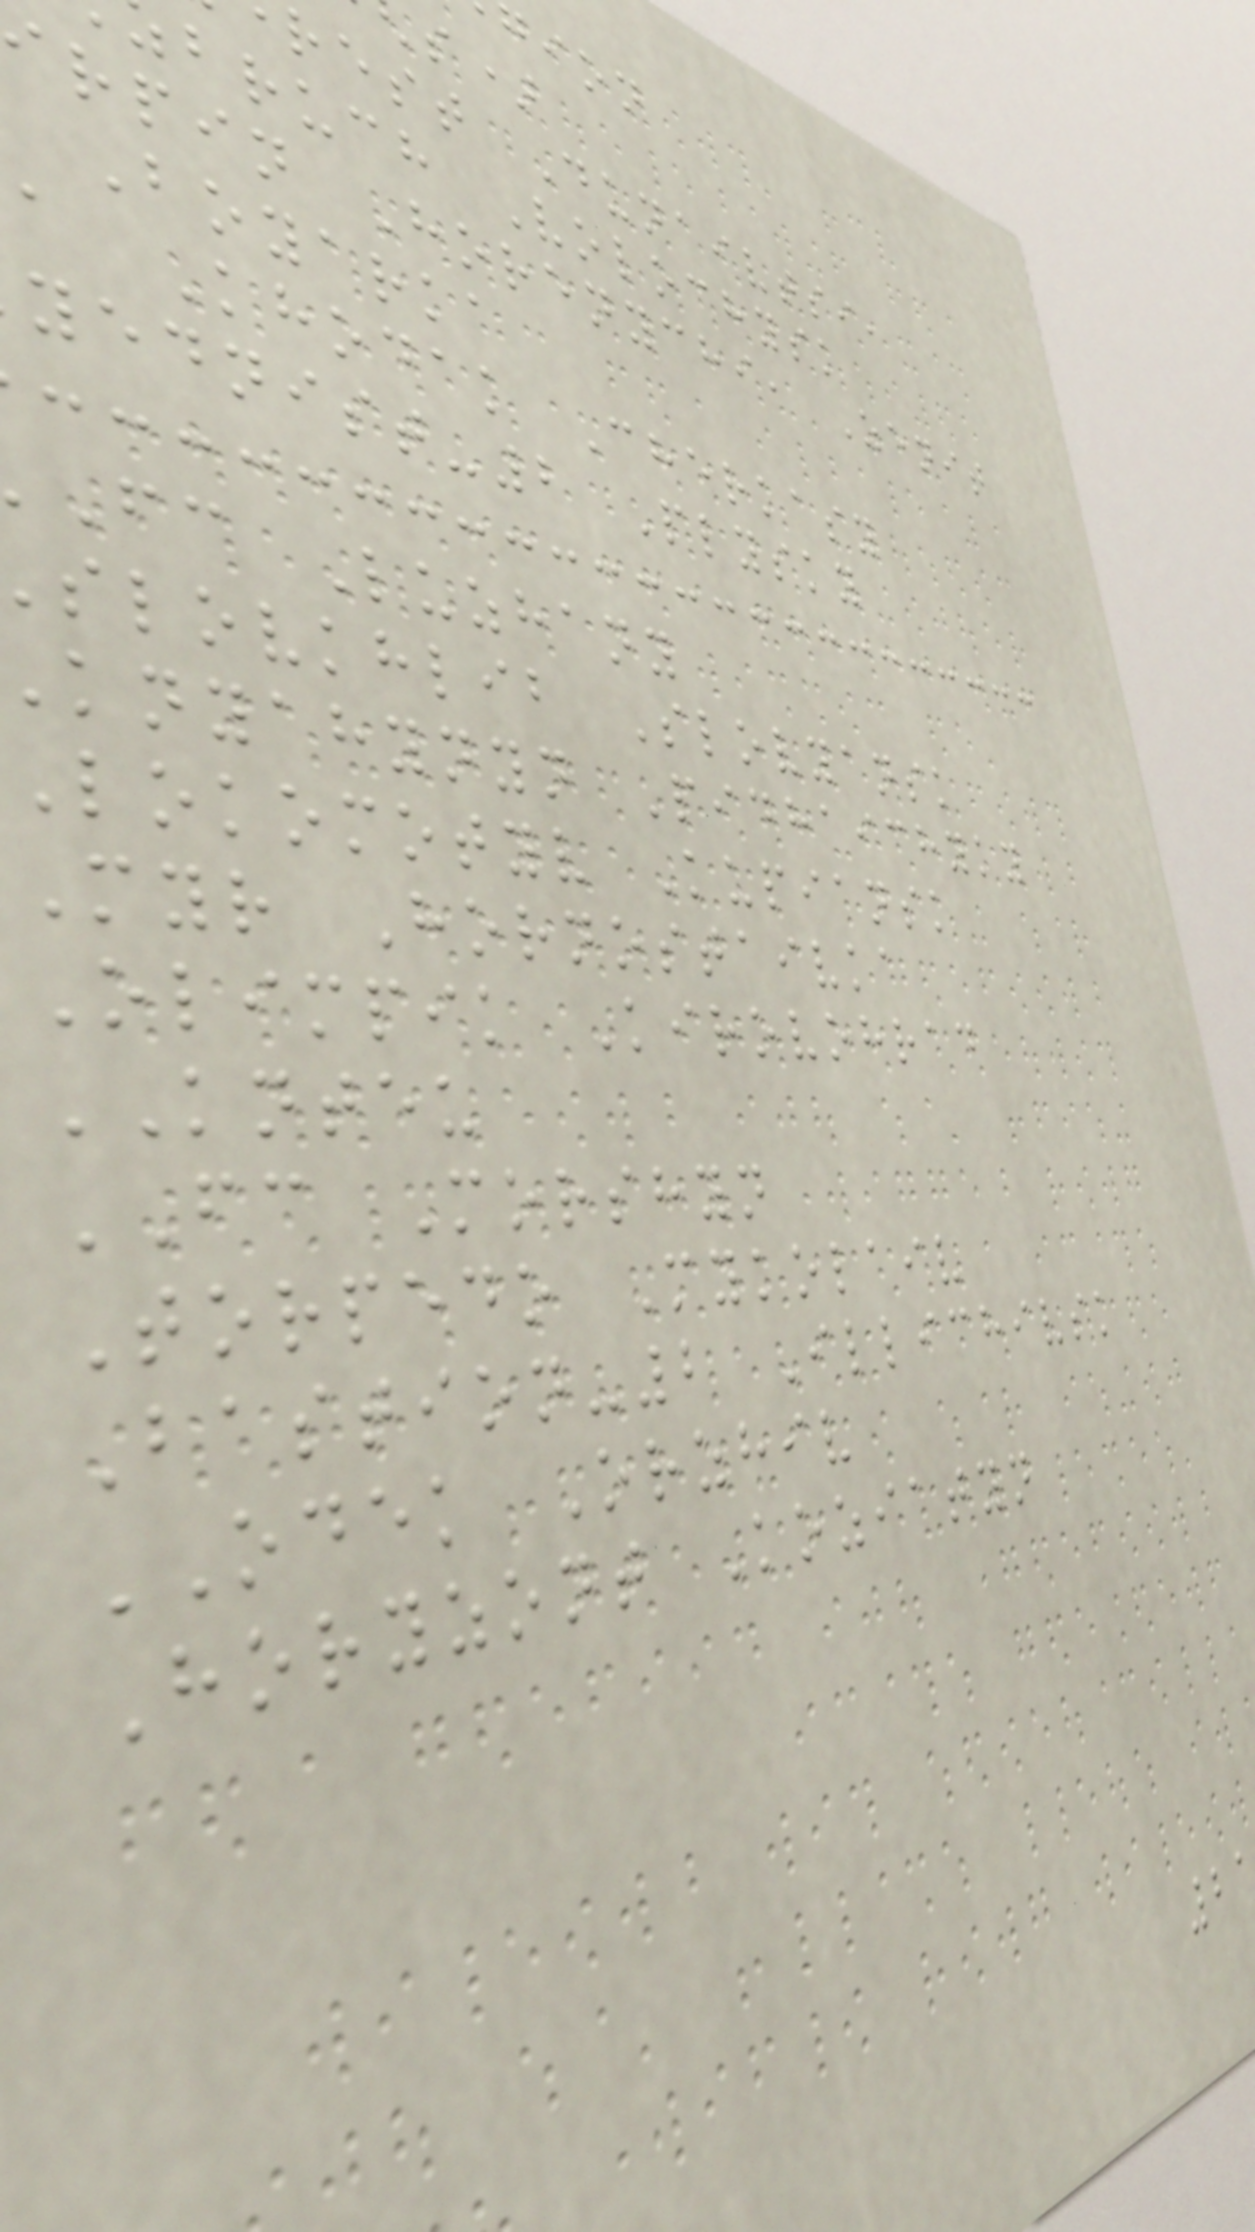gion
rest Dunaivtsi,
bruch Volochysk
rpin Horenychi, Zenit
Boyarka
a Khodak Cherkasy
yednist-2 Plysky
fc Luzhany
slovkhlib Slovyansk
knyahynyn Pidhaichyky
lokomotyv Kupiansk
Myr Hornostaivka
Olimpik Kirovohrad
KNTEU
FC Morshyn
Torpedo Mykolaiv
Bastion-2 Illichivsk
ODEK Orzhiv
Horyzont Koziatyn
